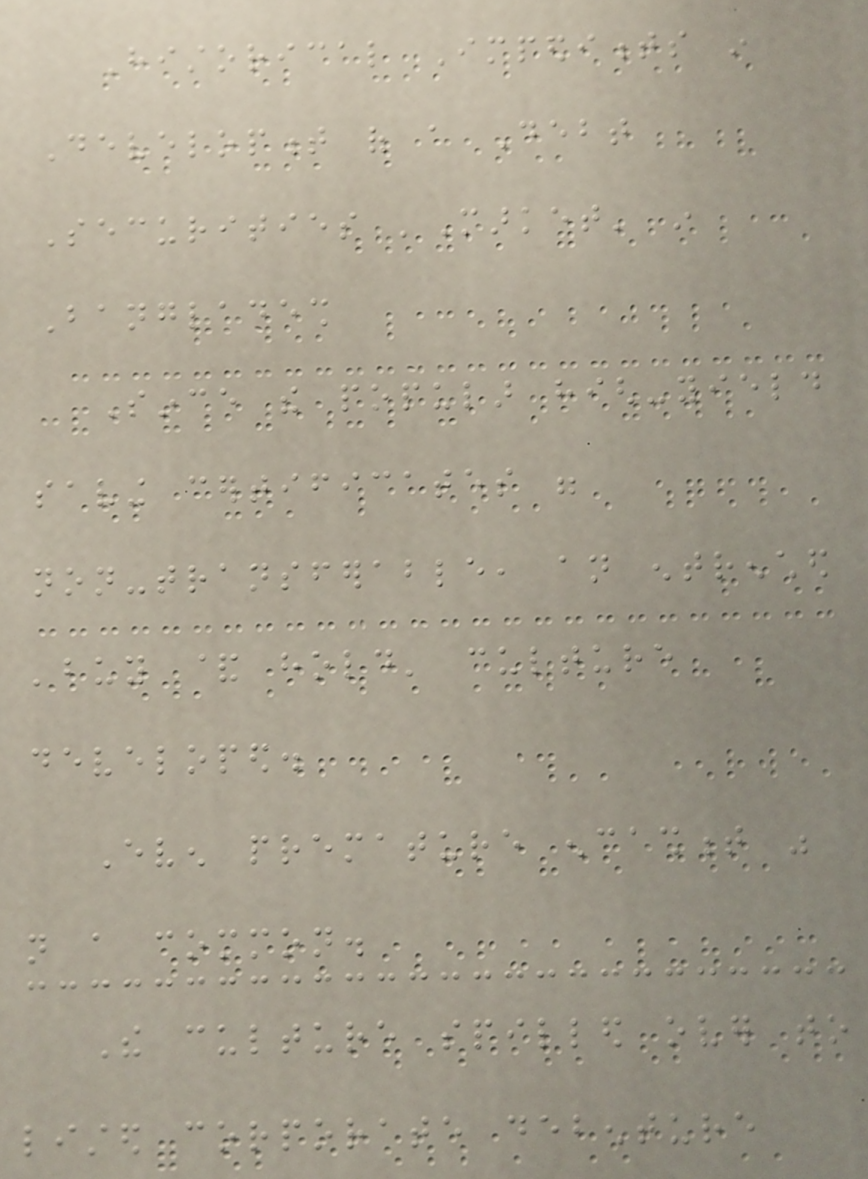Historical Impediments in
Development of a Debt
Securities 'Market' in
Bangladesh
Since the popular high-yield
saving certificates were
non-transferable, an entrenched
'buy & hold' culture
developed.
Even premature encashment was
not a common.
The culture spilled over to
listed corporate debenture
